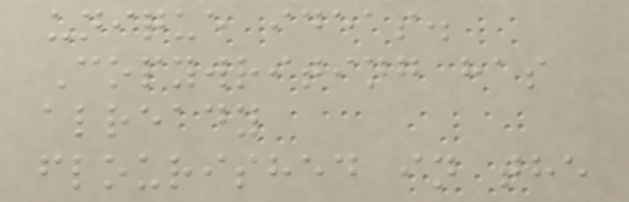unique ideas.
Copywriting has
already
flourished in the
